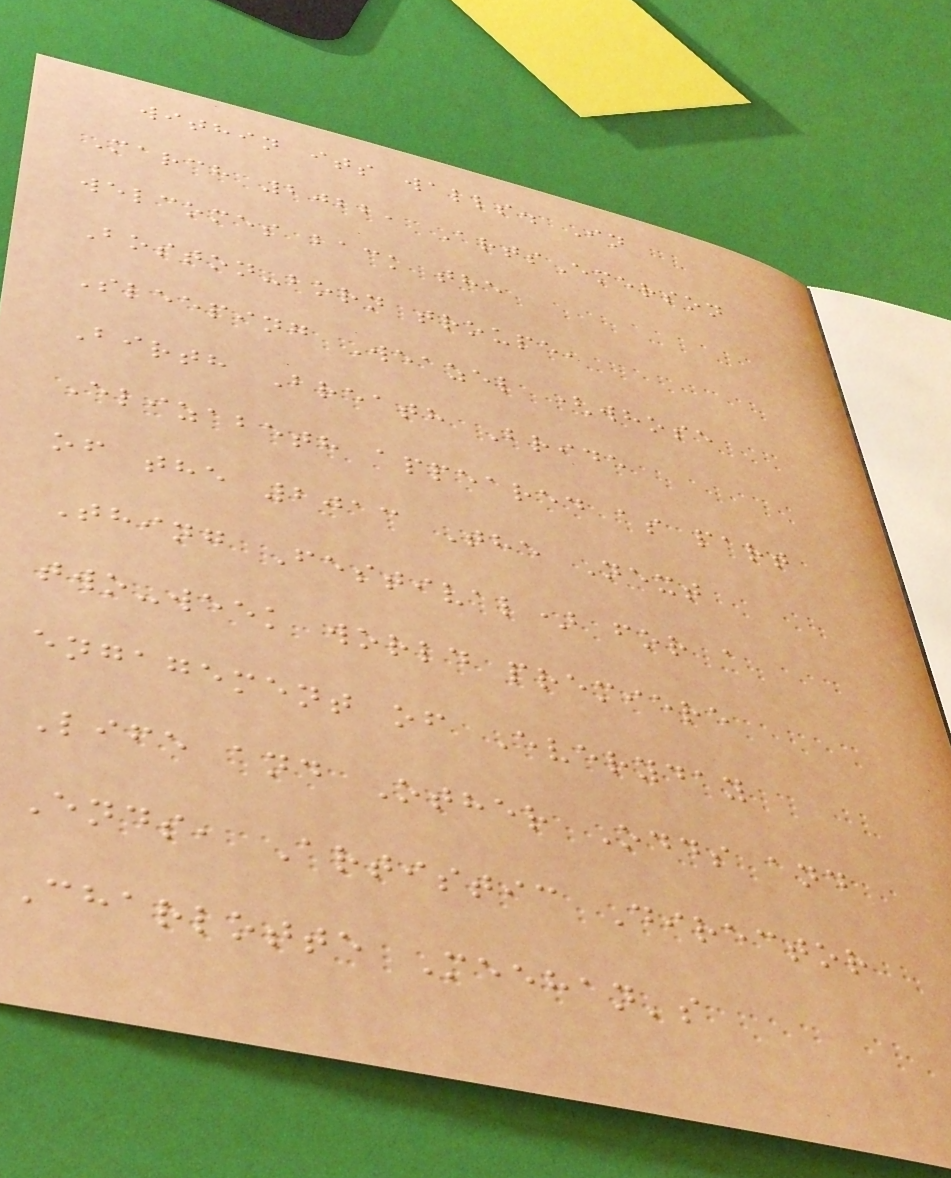within its walls. In
March 2022, ArtsEmerson
welcomes back the
Boston-born troupe,
Sleeping Weazel (whose
Birth Breath Bride
Elizabeth appeared as part
of the 2013 The Next
Thing Festival) for a
two-week world premiere
engagement of Everyday
Life and Other Odds and
Ends, Artistic Director
Charlotte Meehan's
